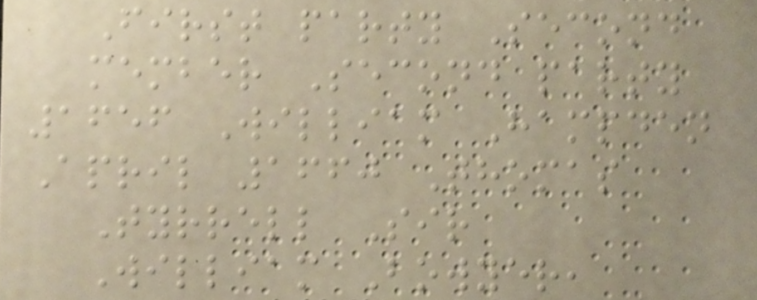First party Second
member Second party
1656 William Hampden
April 1660 Thomas
Tyrrell Sir
William Bowyer,
